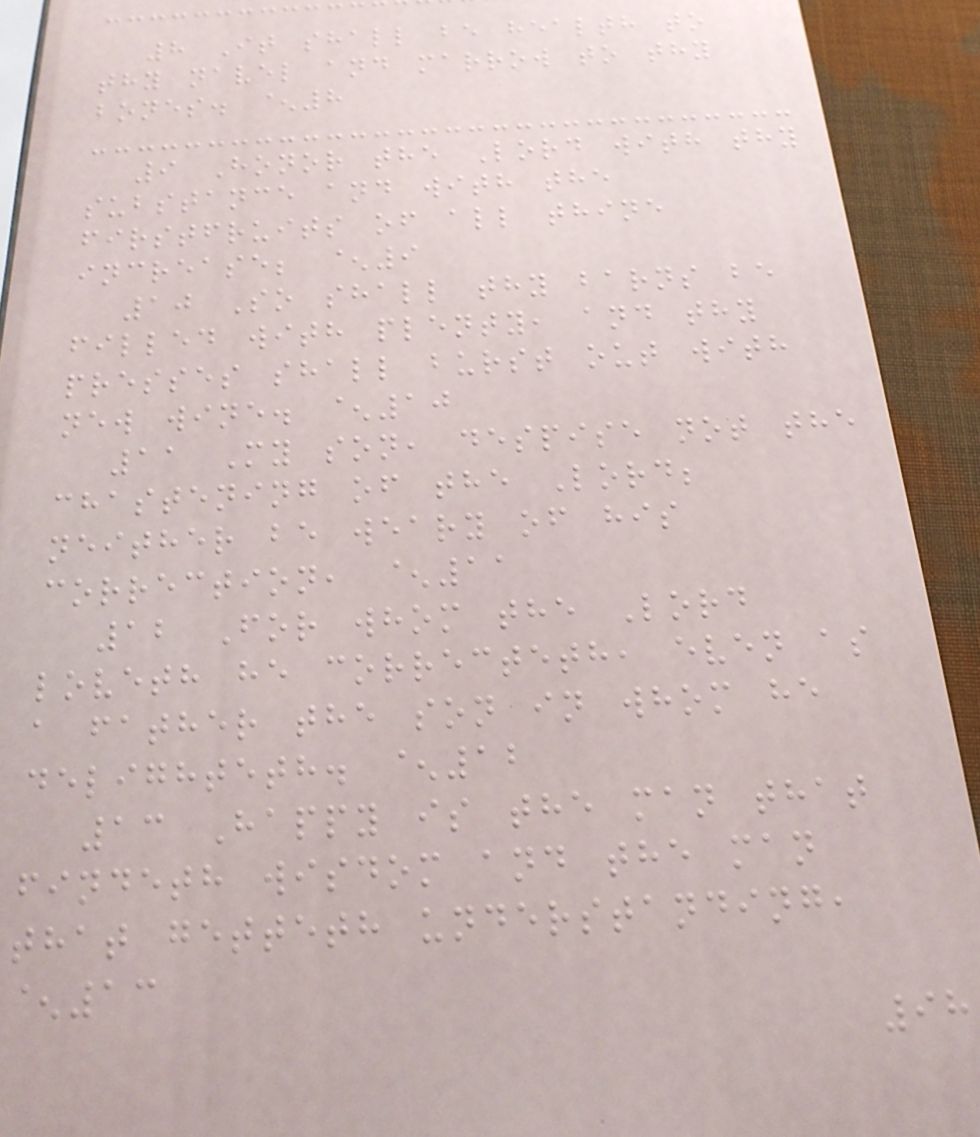8 It shall be health to
thy navel and marrow to thy
bones. ^8
9 Honor the Lord with thy
substance and with the
firstfruits of all thine
increase; ^9
10 So shall thy barns be
filled with plenty, and thy
presses shall burst out with
new wine. ^10
11 My son, despise not the
chastening of the Lord;
neither be weary of his
correction, ^11
12 For whom the Lord
loveth he correcteth, even as
a father the son in whom he
delighteth. ^12
13 Happy is the man that
findeth wisdom and the man
that getteth understanding,
^13
98
